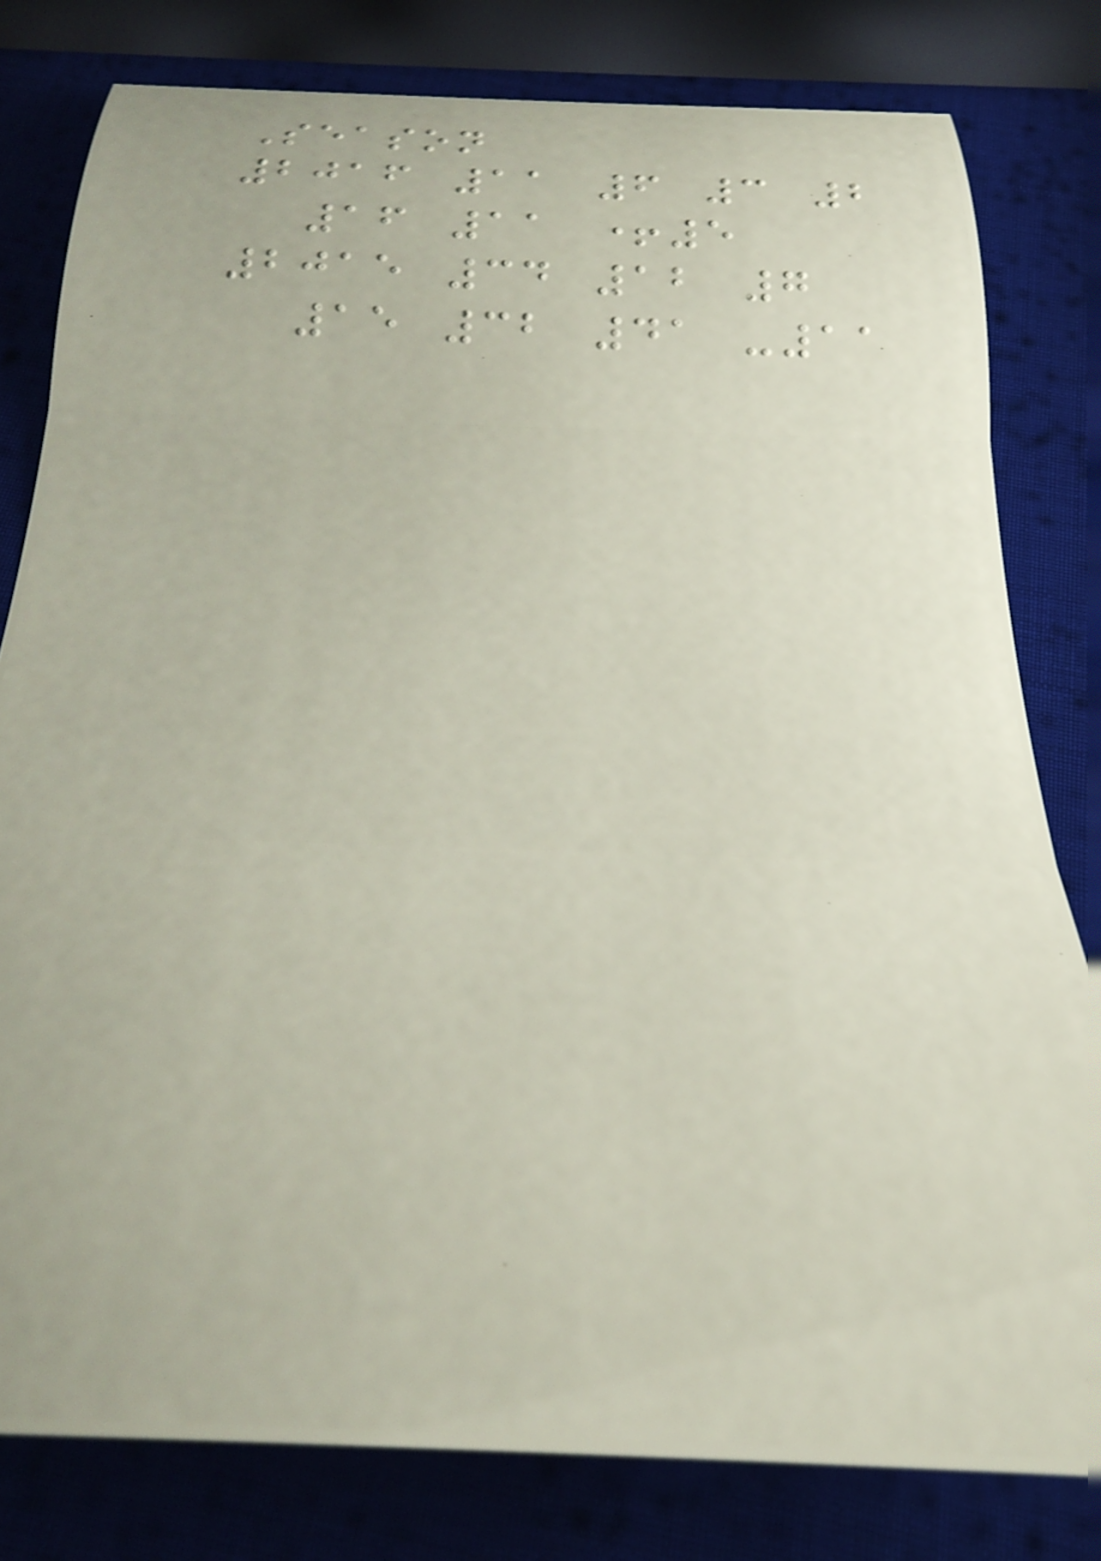Season
2016 11 6 3 2
16 11 +5
2015 34 12 7
15 32 41 -11
